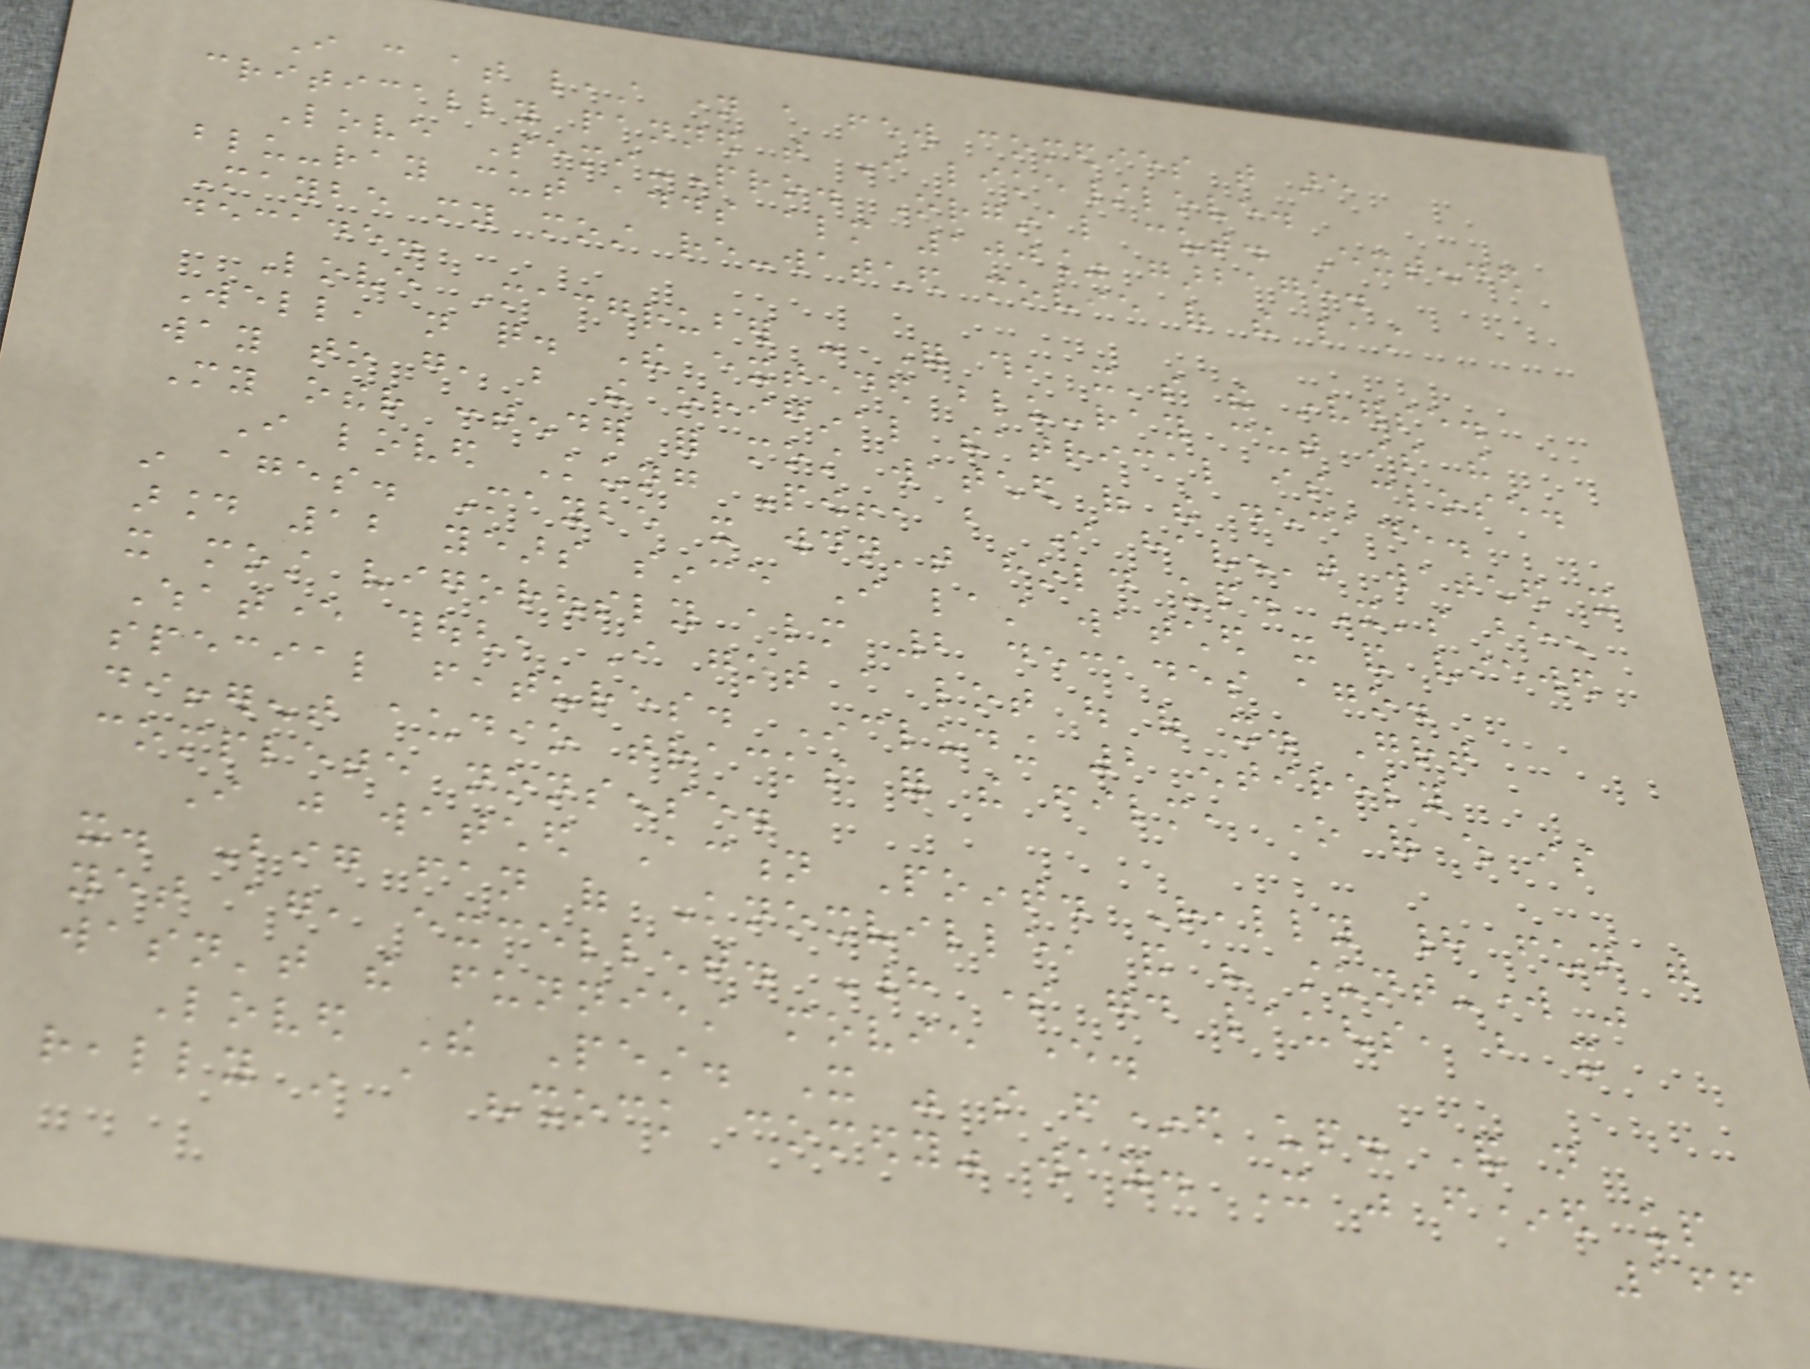I can at least name a few comedies that are
critically panned that I like/love.
Love Semi-Pro. Orginal cut. Extended
blu-ray cut adds almost 100% garbage.
Maybe my most re-watched movie of the last
decade.
Love Macgruber - For this, it's the inverse.
Well, not quite. The extended blu-ray cut is the
way to go, but the original theatrical is close.
My other contender for most watched of the decade.
I loved Kung Pow!, but I haven't watched it
in ages. Maybe it wouldn't hold up. It's been
around 12 years since I last watched it and viewed
it most vigorously almost 2 decades ago.
Whatever though, I got a lot out of it. Great
special features. Including 2 entirely
different audio tracks for the film, one of which is
complete nonsense.
I just watched Action Point. Really had fun with
it. Big fan of Knoxville, and his stunt-work was
yet again, excellent. Had some good laughs, but it
wasn't the funniest movie ever.
Loved The Pest. It was so f*ed up. And not
really in a "shock comedy" way. It was f*ed up
166
